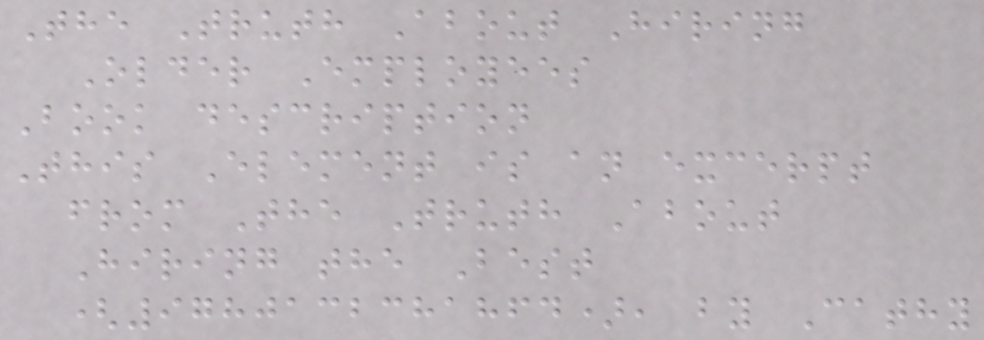The Truth About Hiring
Older Employees
Book description
This Element is an excerpt
from The Truth About
Hiring the Best
(9780132381864), by Cathy
